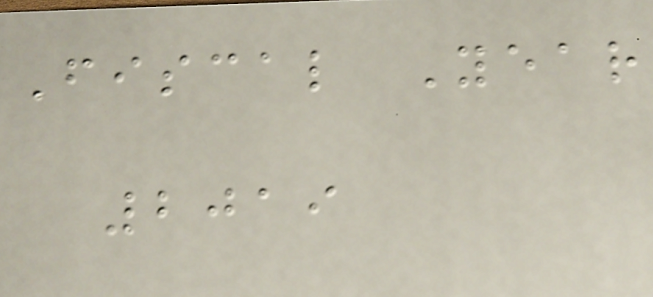Fiscal Year
2019
